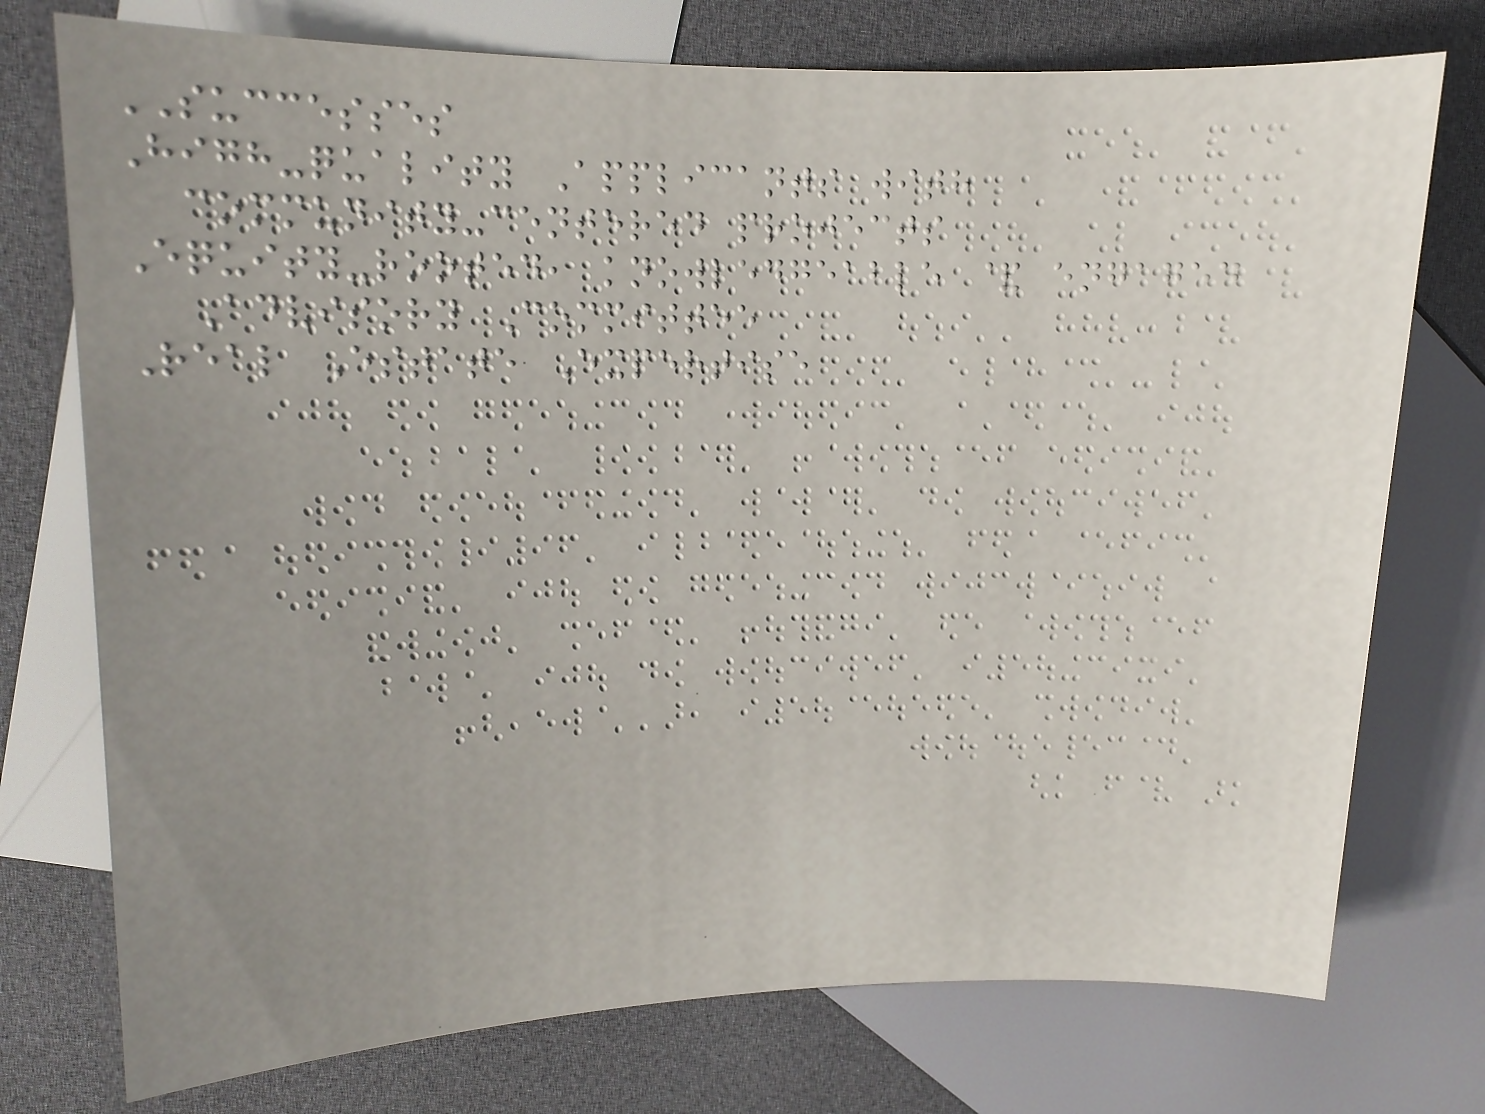SUCCESSES
High-quality Applicants with
community-centered projects
Equity-rooted, knowledgeable & engaged
Advisory Committee
Real Estate Expertise
